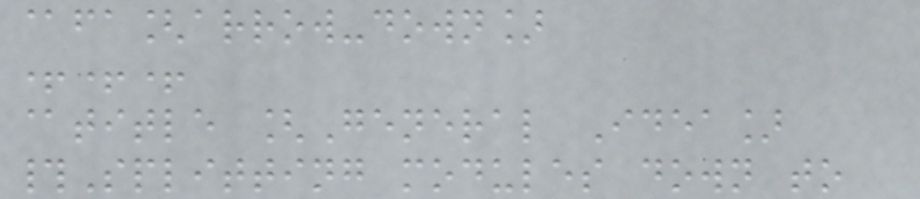@fa[arrow-down]
+++
@title [General Idea]
#Splitting modules down to
